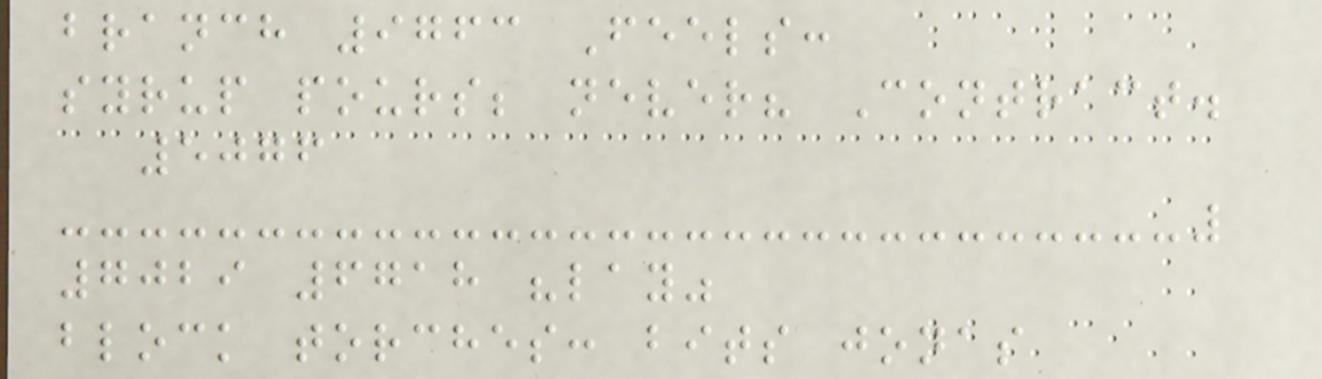branch 9763 Feels:
syrup pours; never? Contract.
5076
7029 6718 "lay"
block torches: bits jonas
